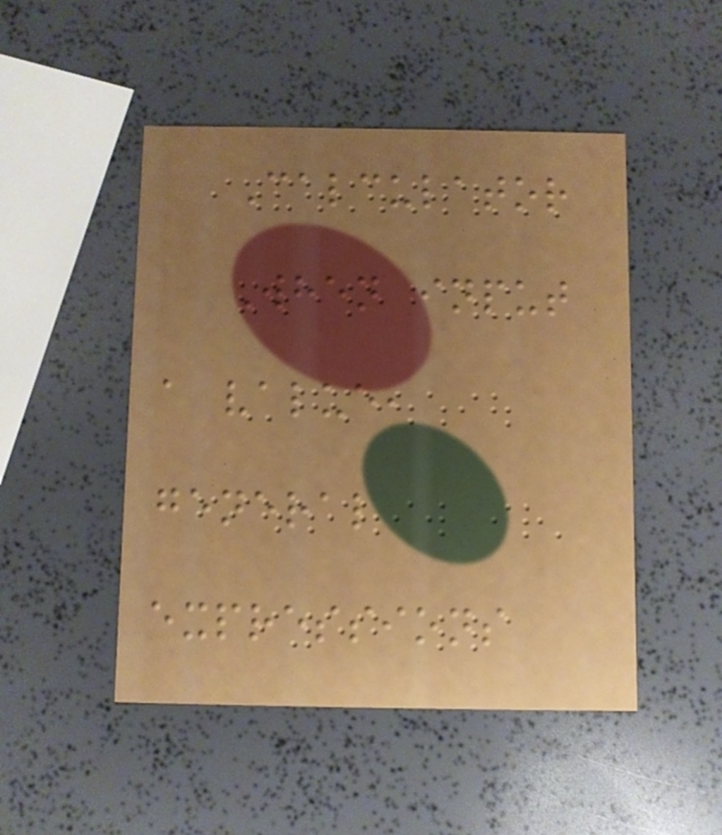Calculator
When input
a value,
general
expressions
